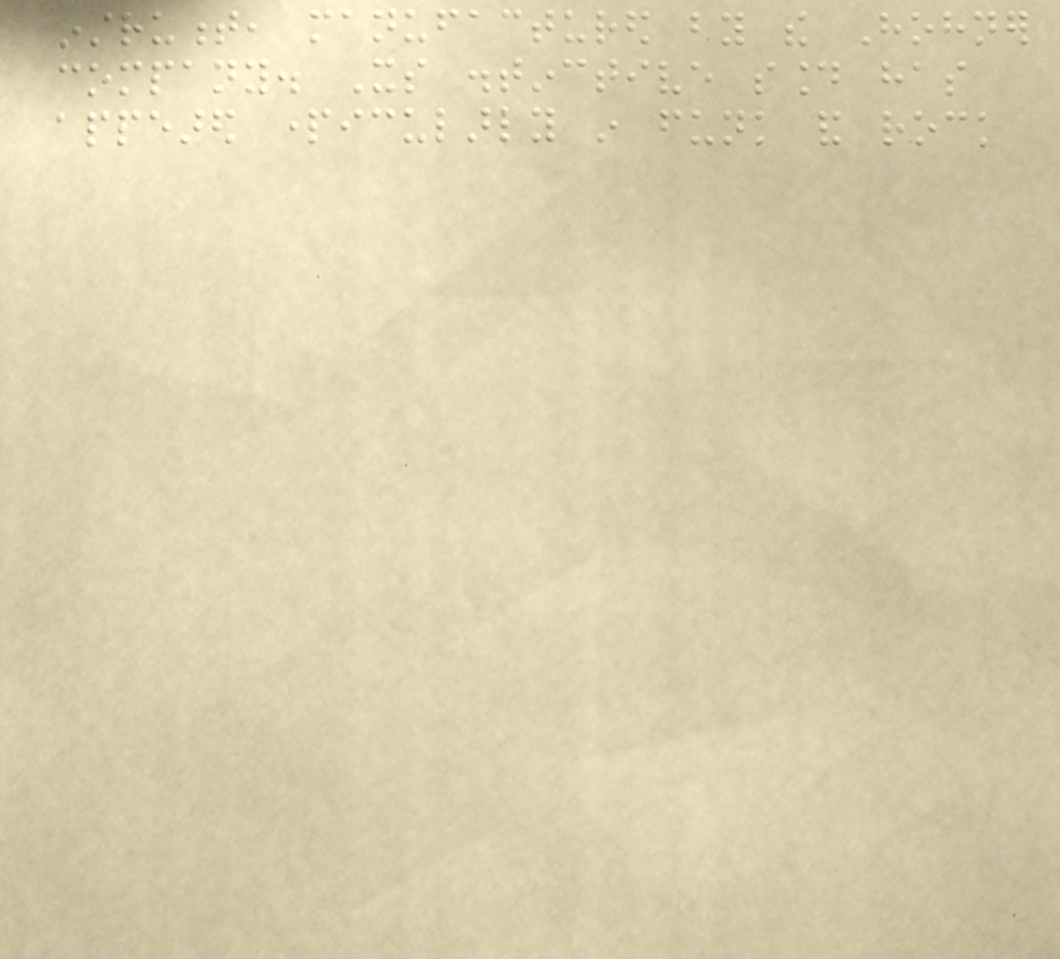instrument, manufactured by the Hohner
company. Its distinctive sound has
appeared particularly in funk and rock
